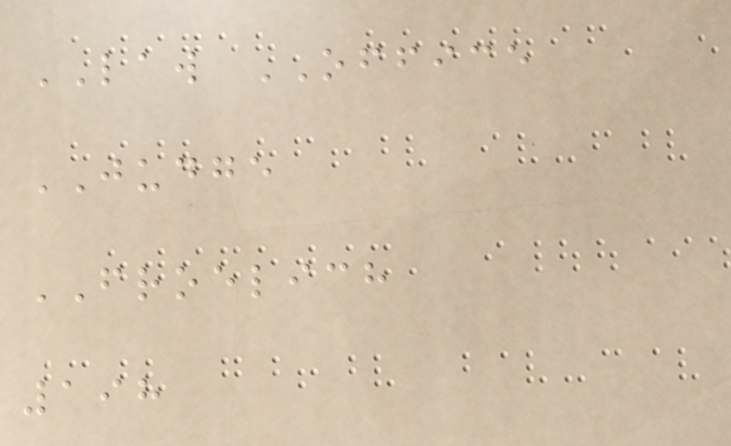LAW OFFICE
JUDGE
FROELICH
198
